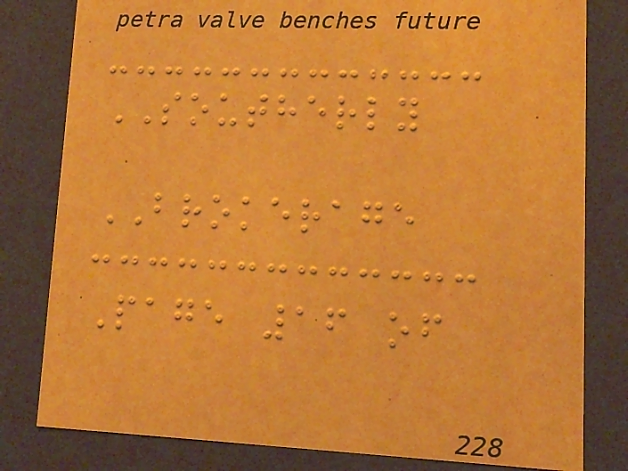SOUTHERLY
BROKERAGE
Page 16 of
